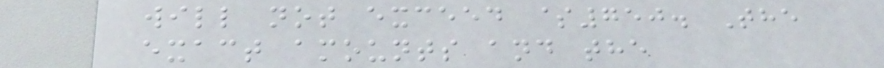will not exceed $750. The
exact amounts and the
